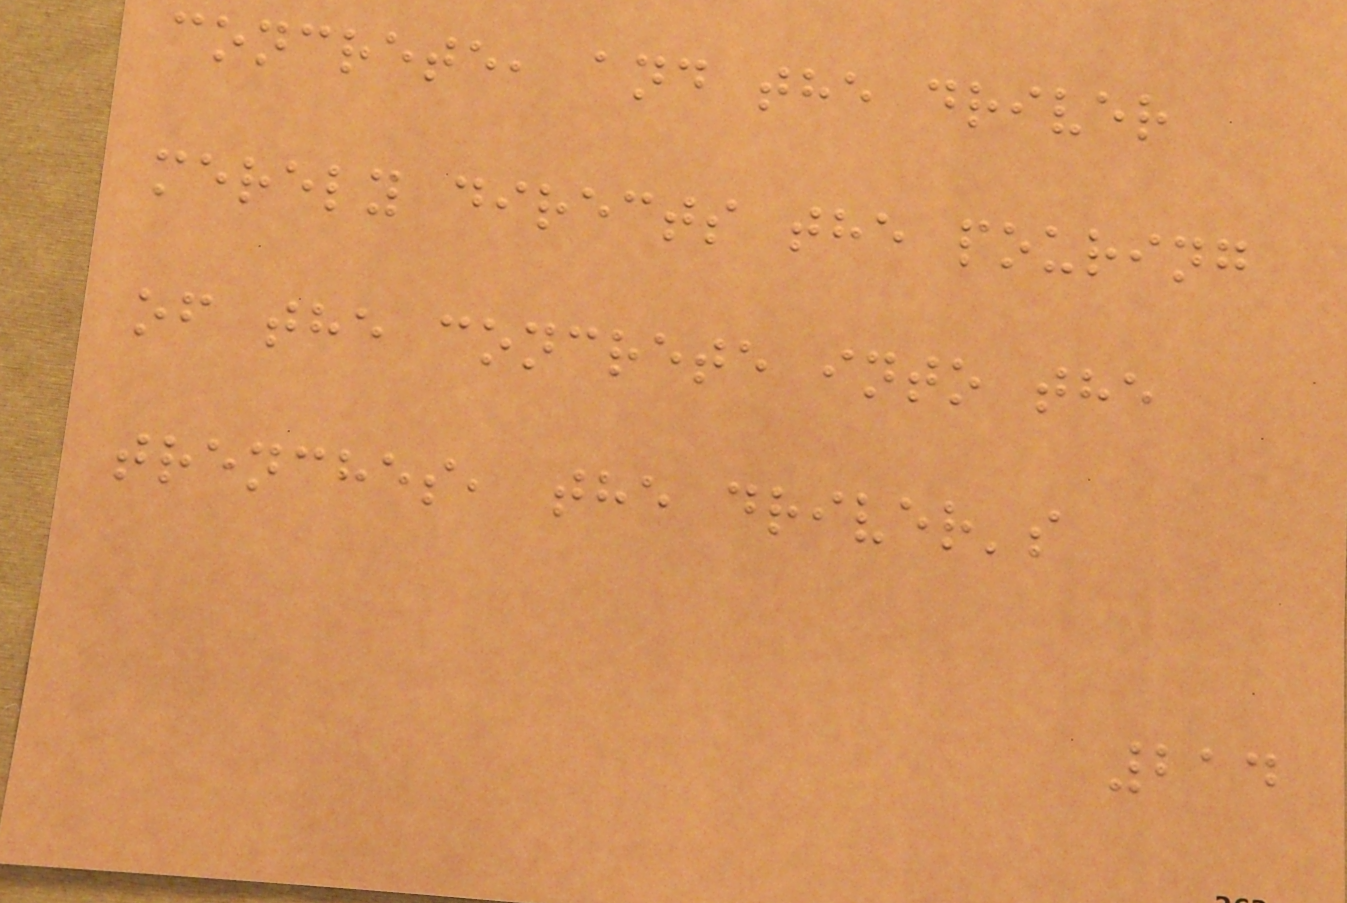concrete, and the driver
merely directs the pouring
of the concrete into the
trenches, the driver's
214
